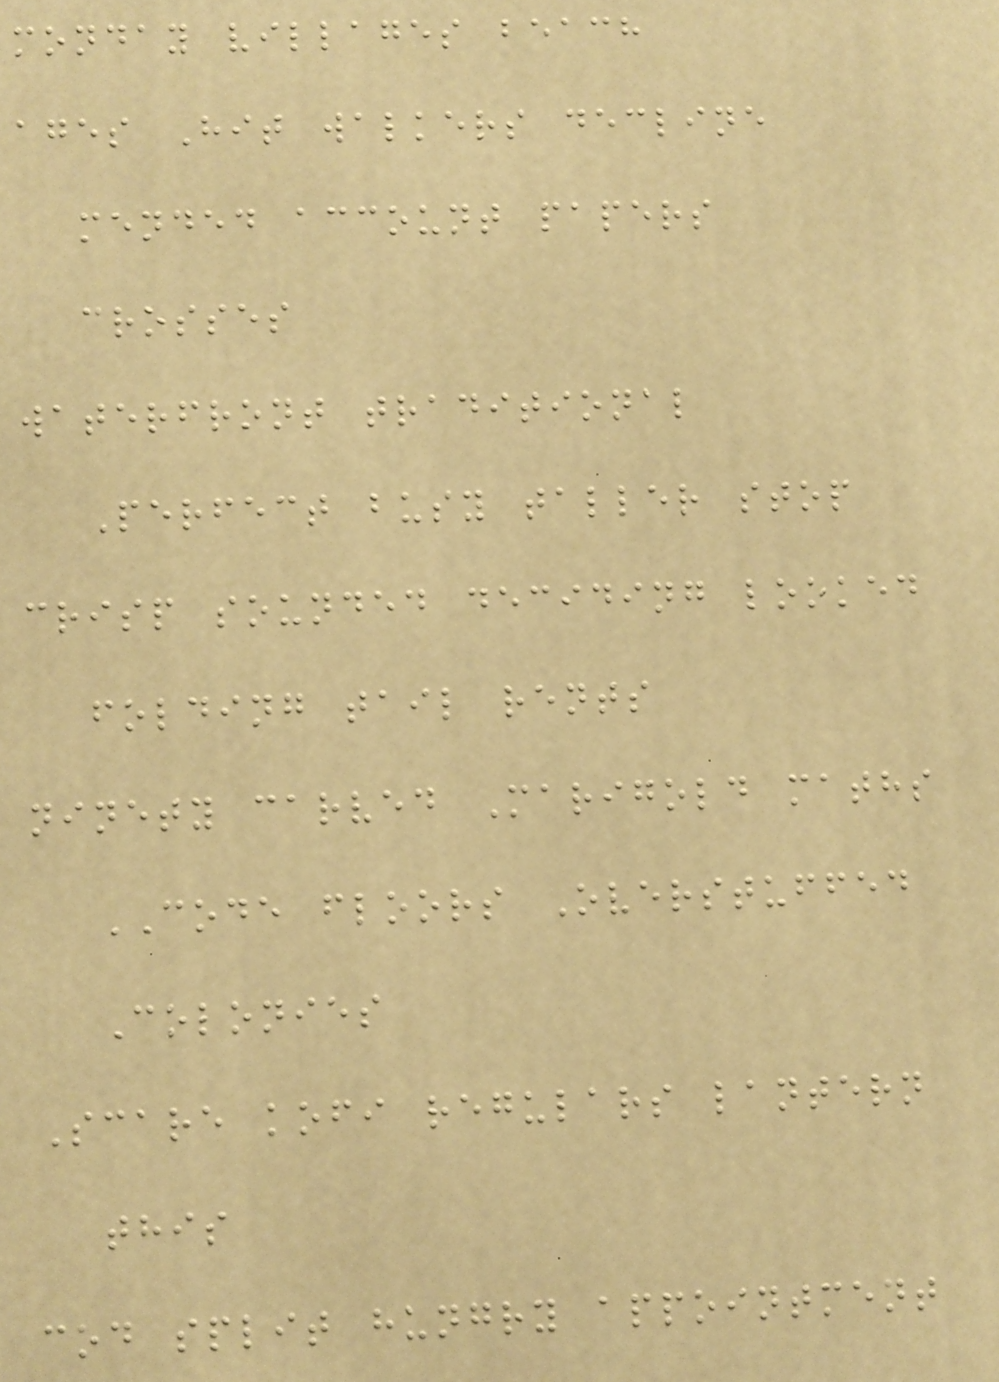monday villages beach
ages Hit walkers decline
mended account papers
crosses
waterfront traditional
Perfect busy taller stop
crisp sounded deciding looked
folding tail rents
ninety carved Marigold maths
CODE floors Overstuffed
Colonies
Scare kofi regulars lantern
this
cod split hungry appointment
